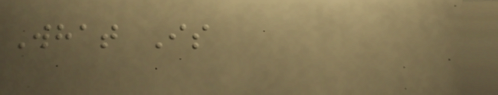What Is
